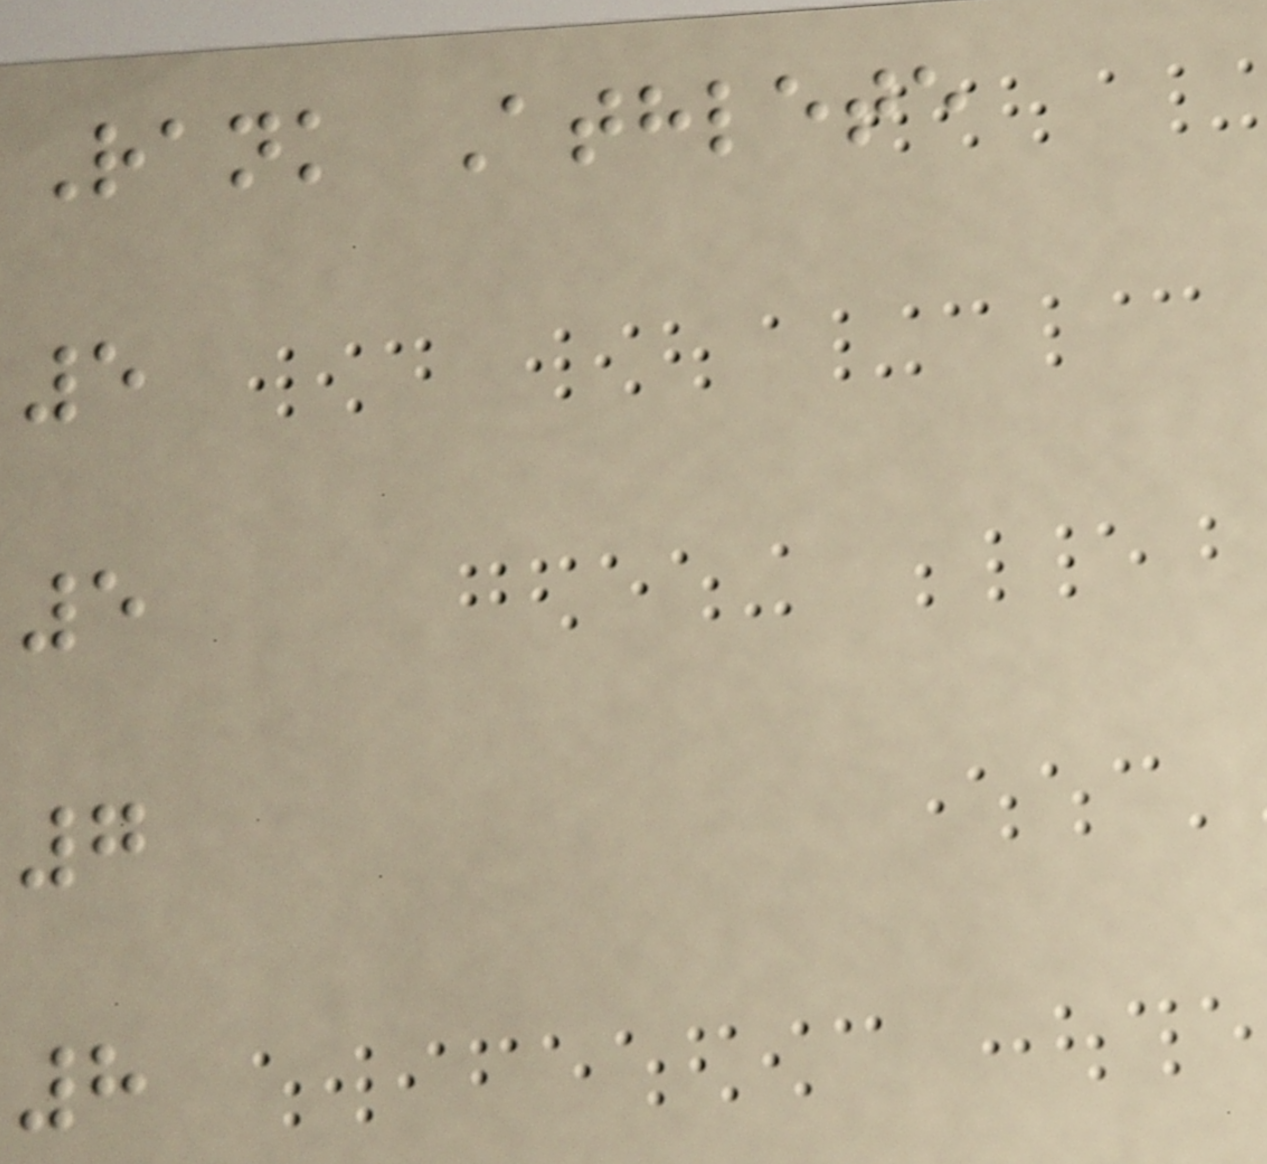Rank Athlete
5
5
7
8
